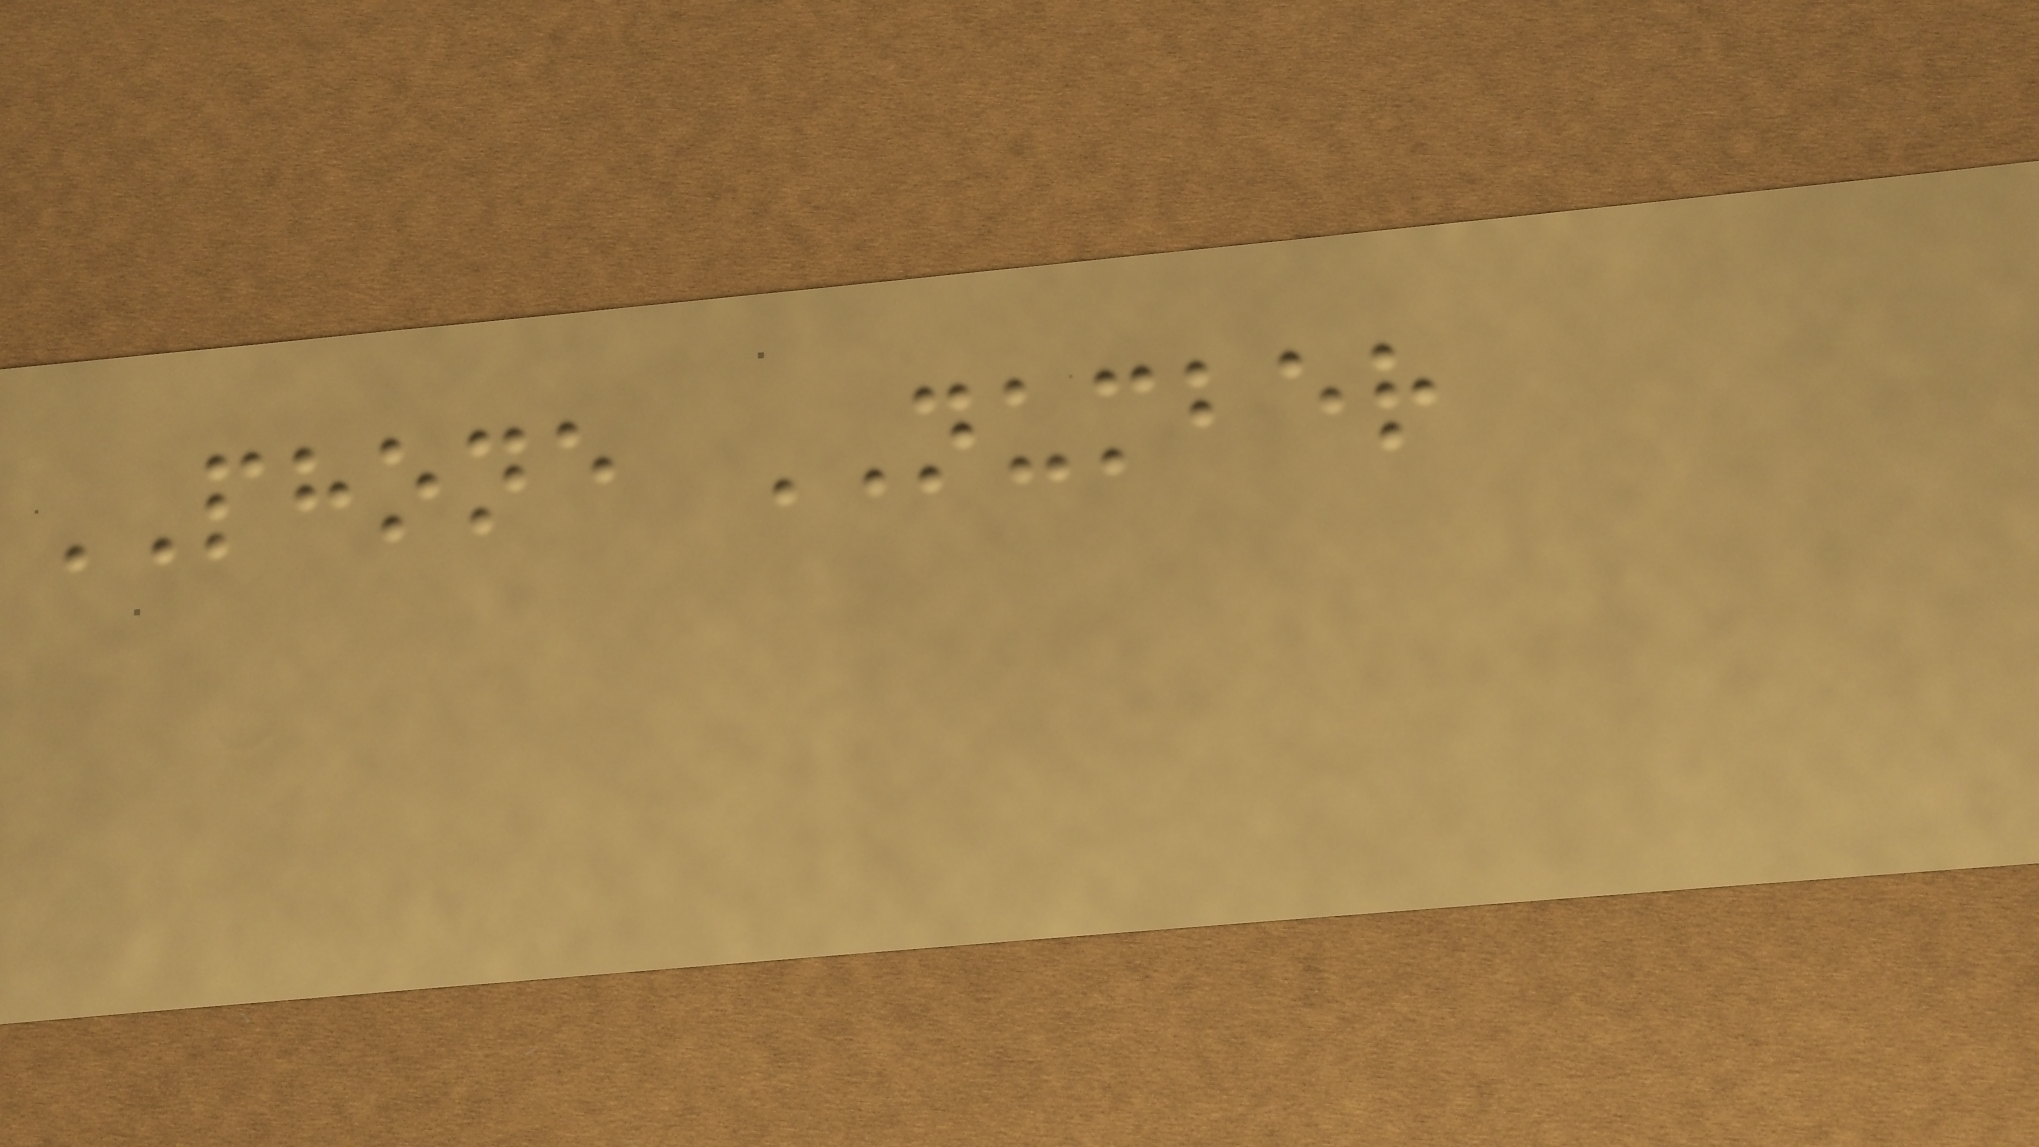PHONE NUMBER
